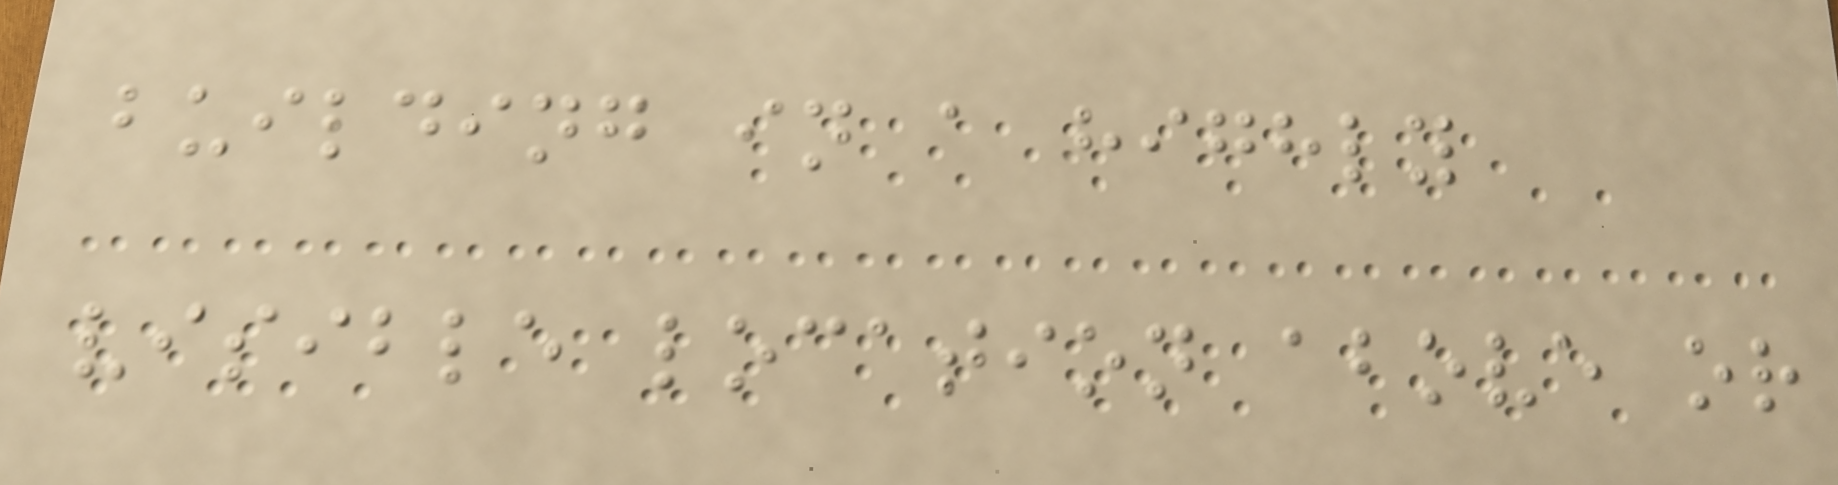building in a highly
visible location above or
